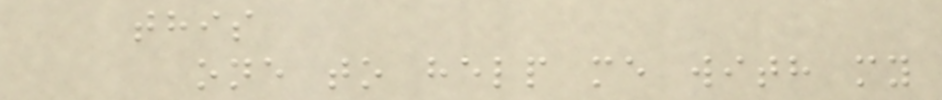this
one to help me with my
